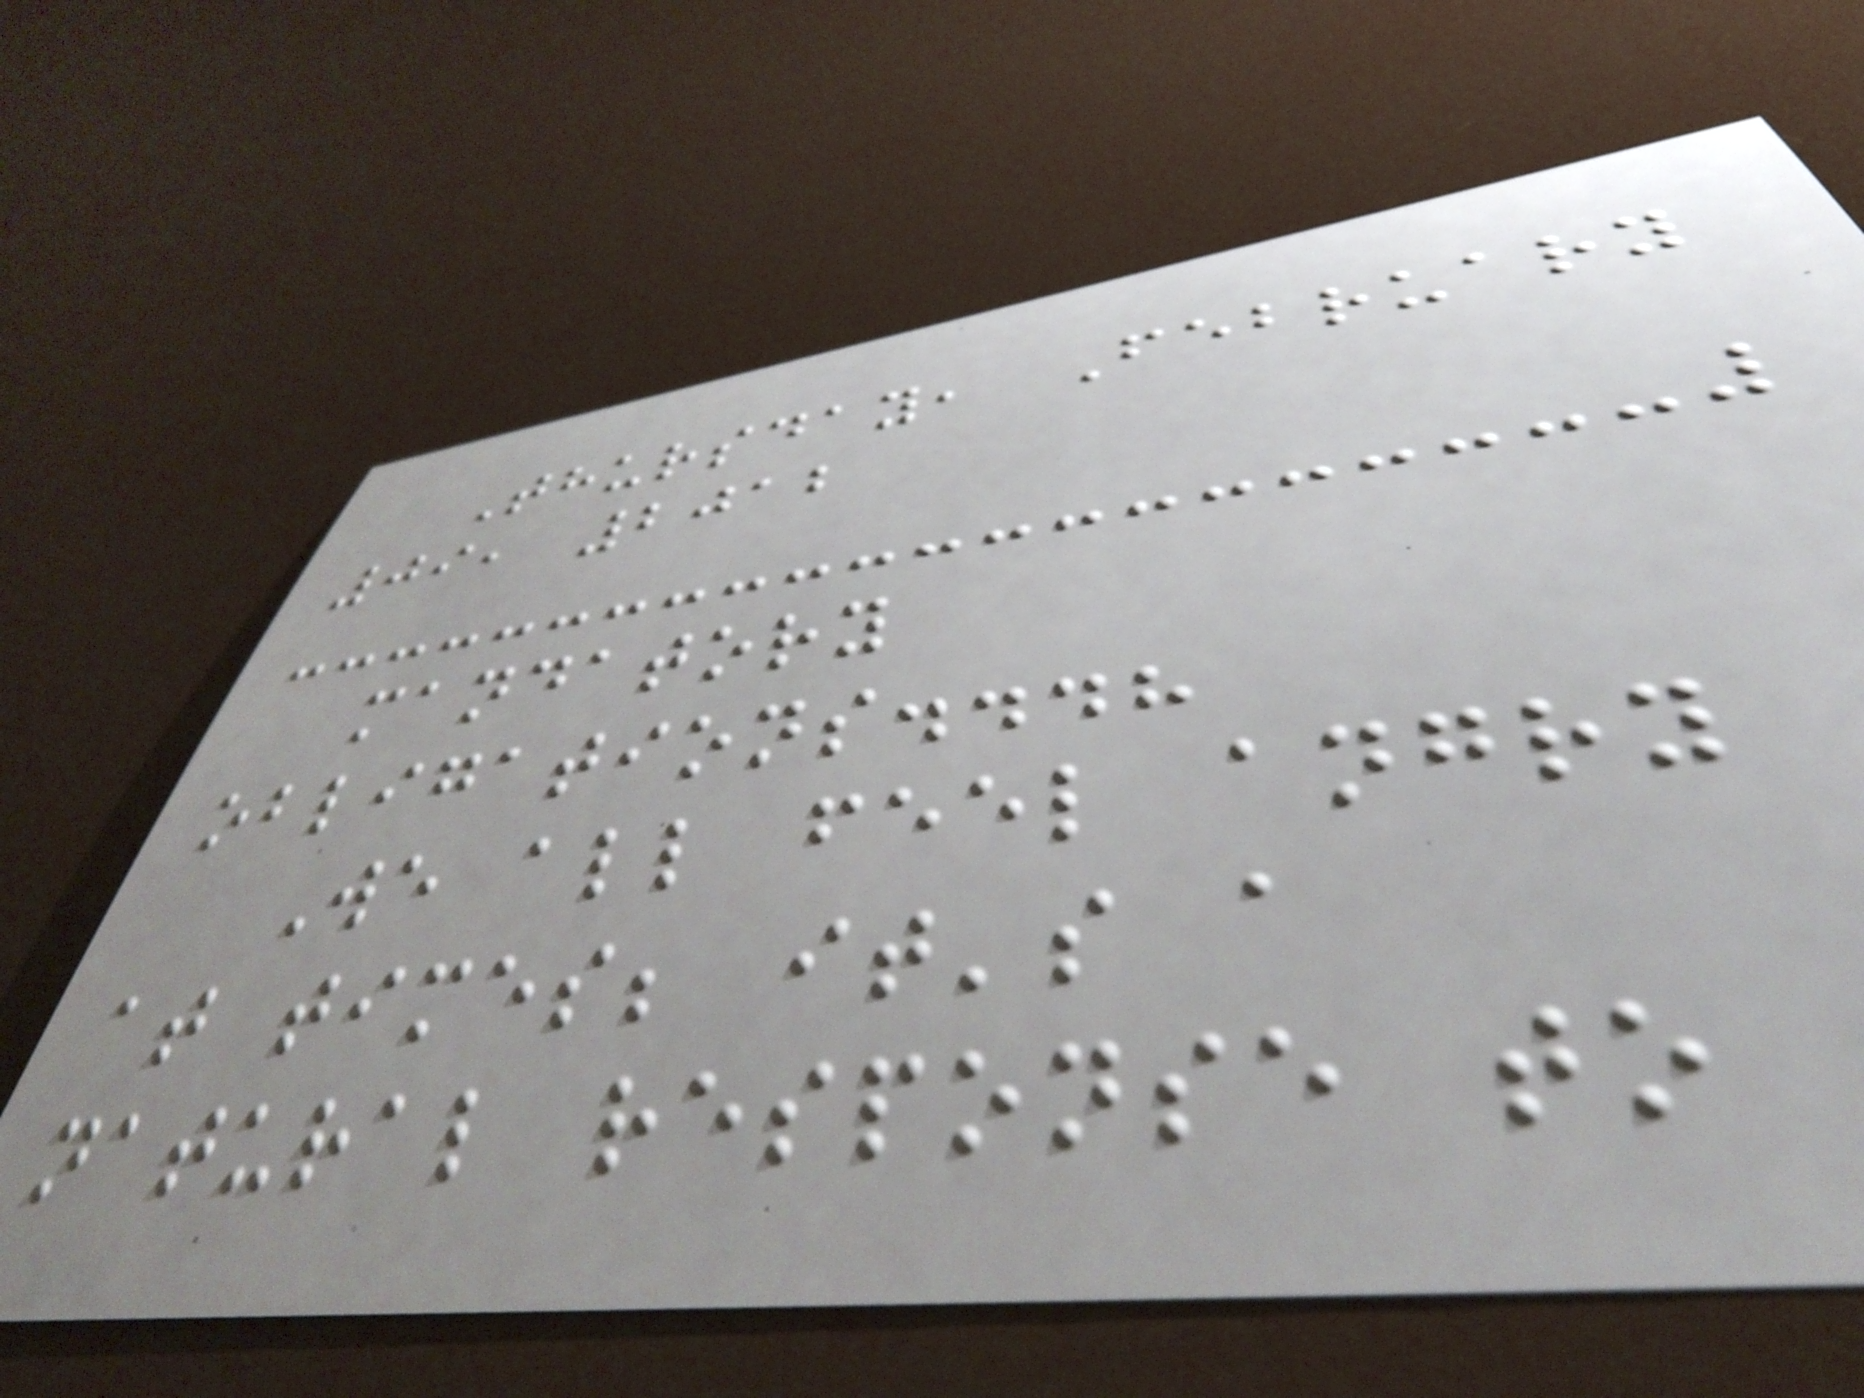Thursday, February
09, 2012
mandatory
obligations...?
We all feel angry
at times; it's a
natural response to
